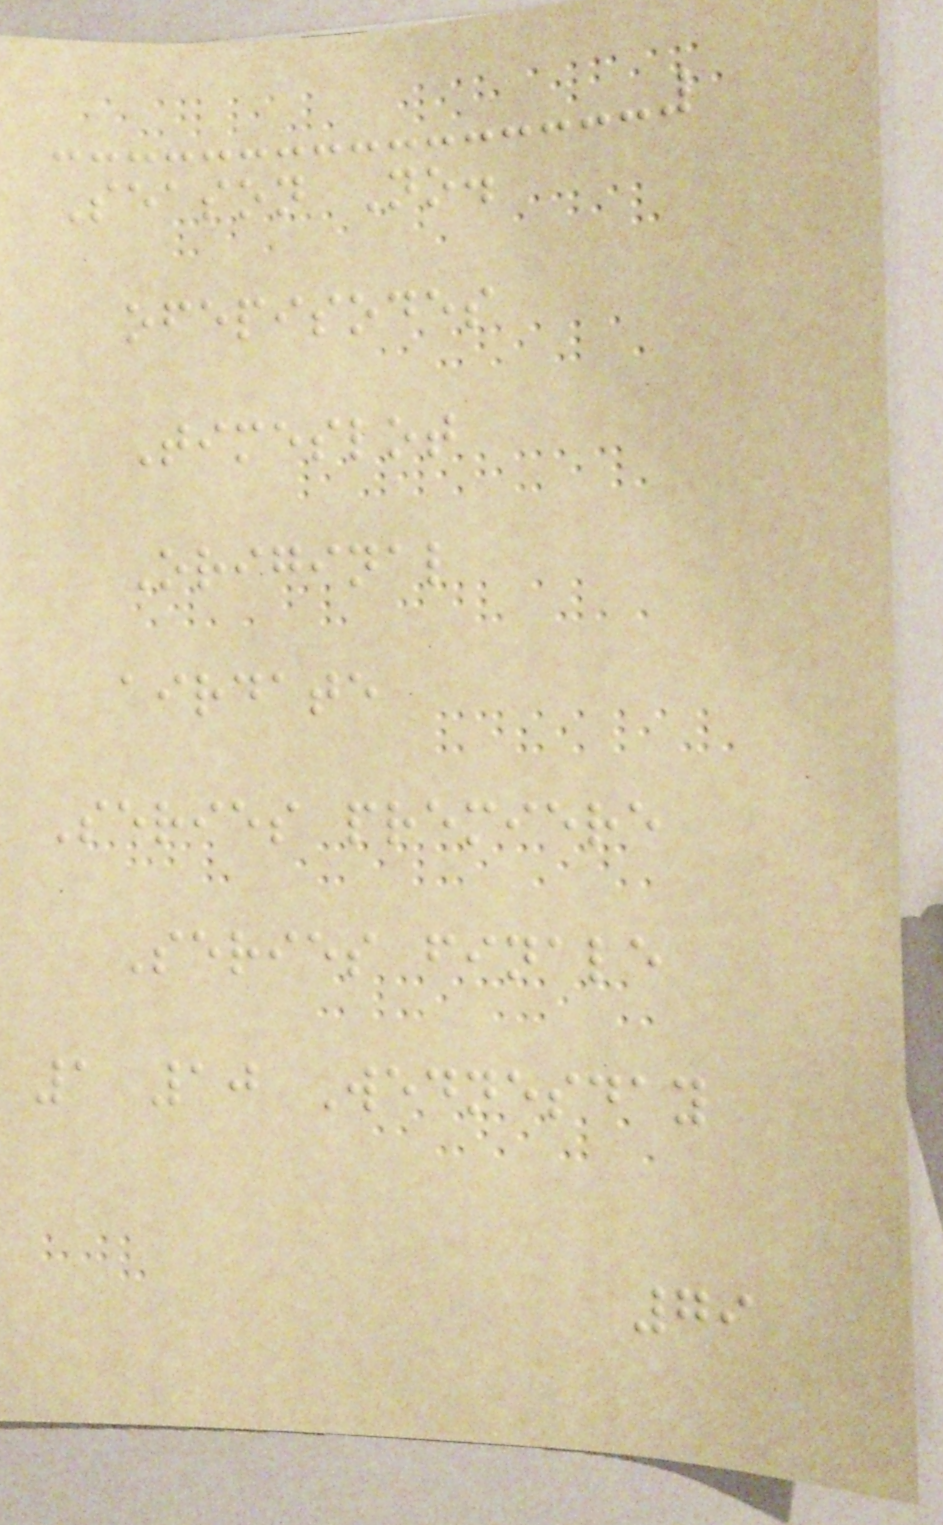Season No.
ofepisodes
Timeslot
Original
airdate
Series premiere
Series finale
1 10 Wednesday
79
